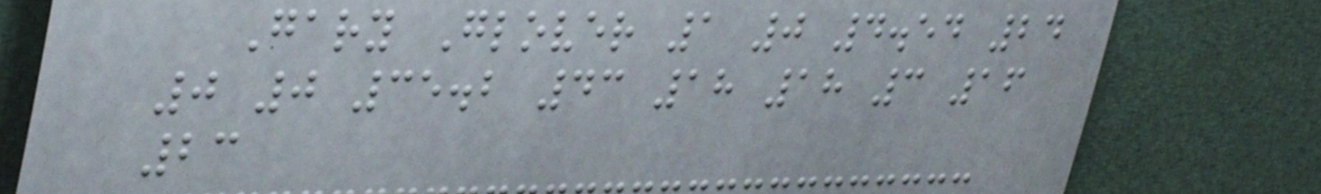Gary Glover 1 0 4.54 24
0 0 35.2 43 18 18 3 16
23
